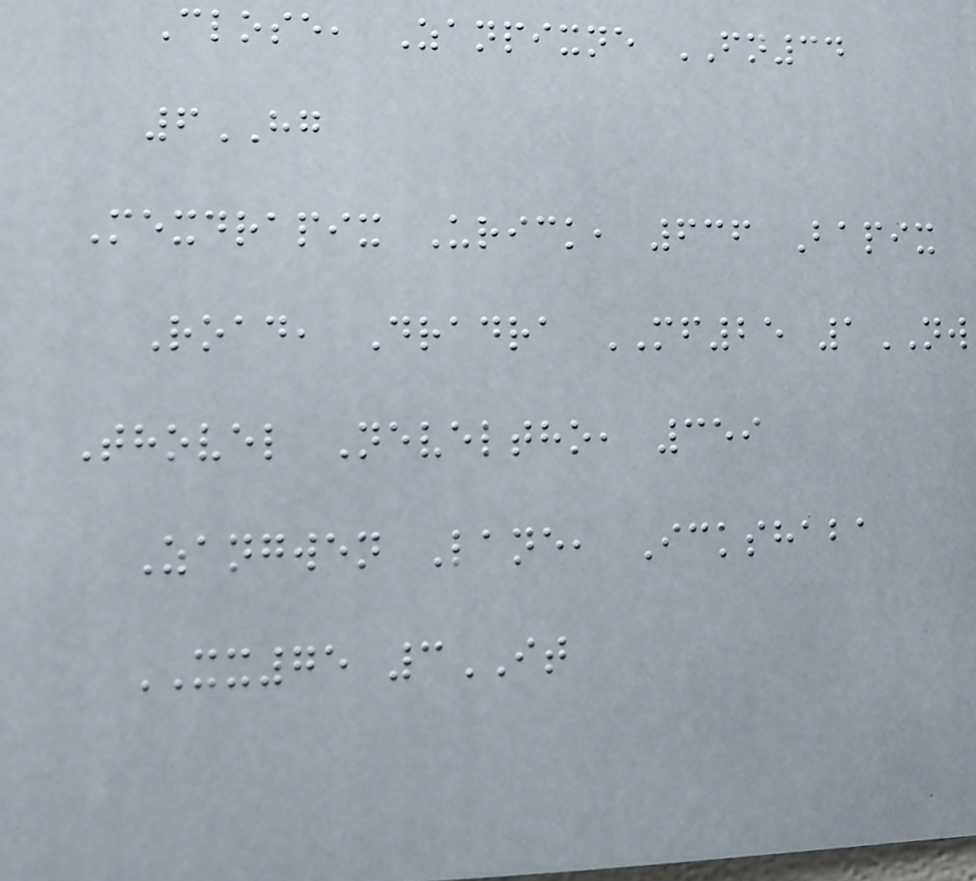Close, Zanpixne FN34
6HG
Mexdrapix Urick, 636 Bapix
Road, Dradra MF25 1NW
Thovel Neveltho, 359
Zangwen Lane, Ickshaba
XX75 3IT
